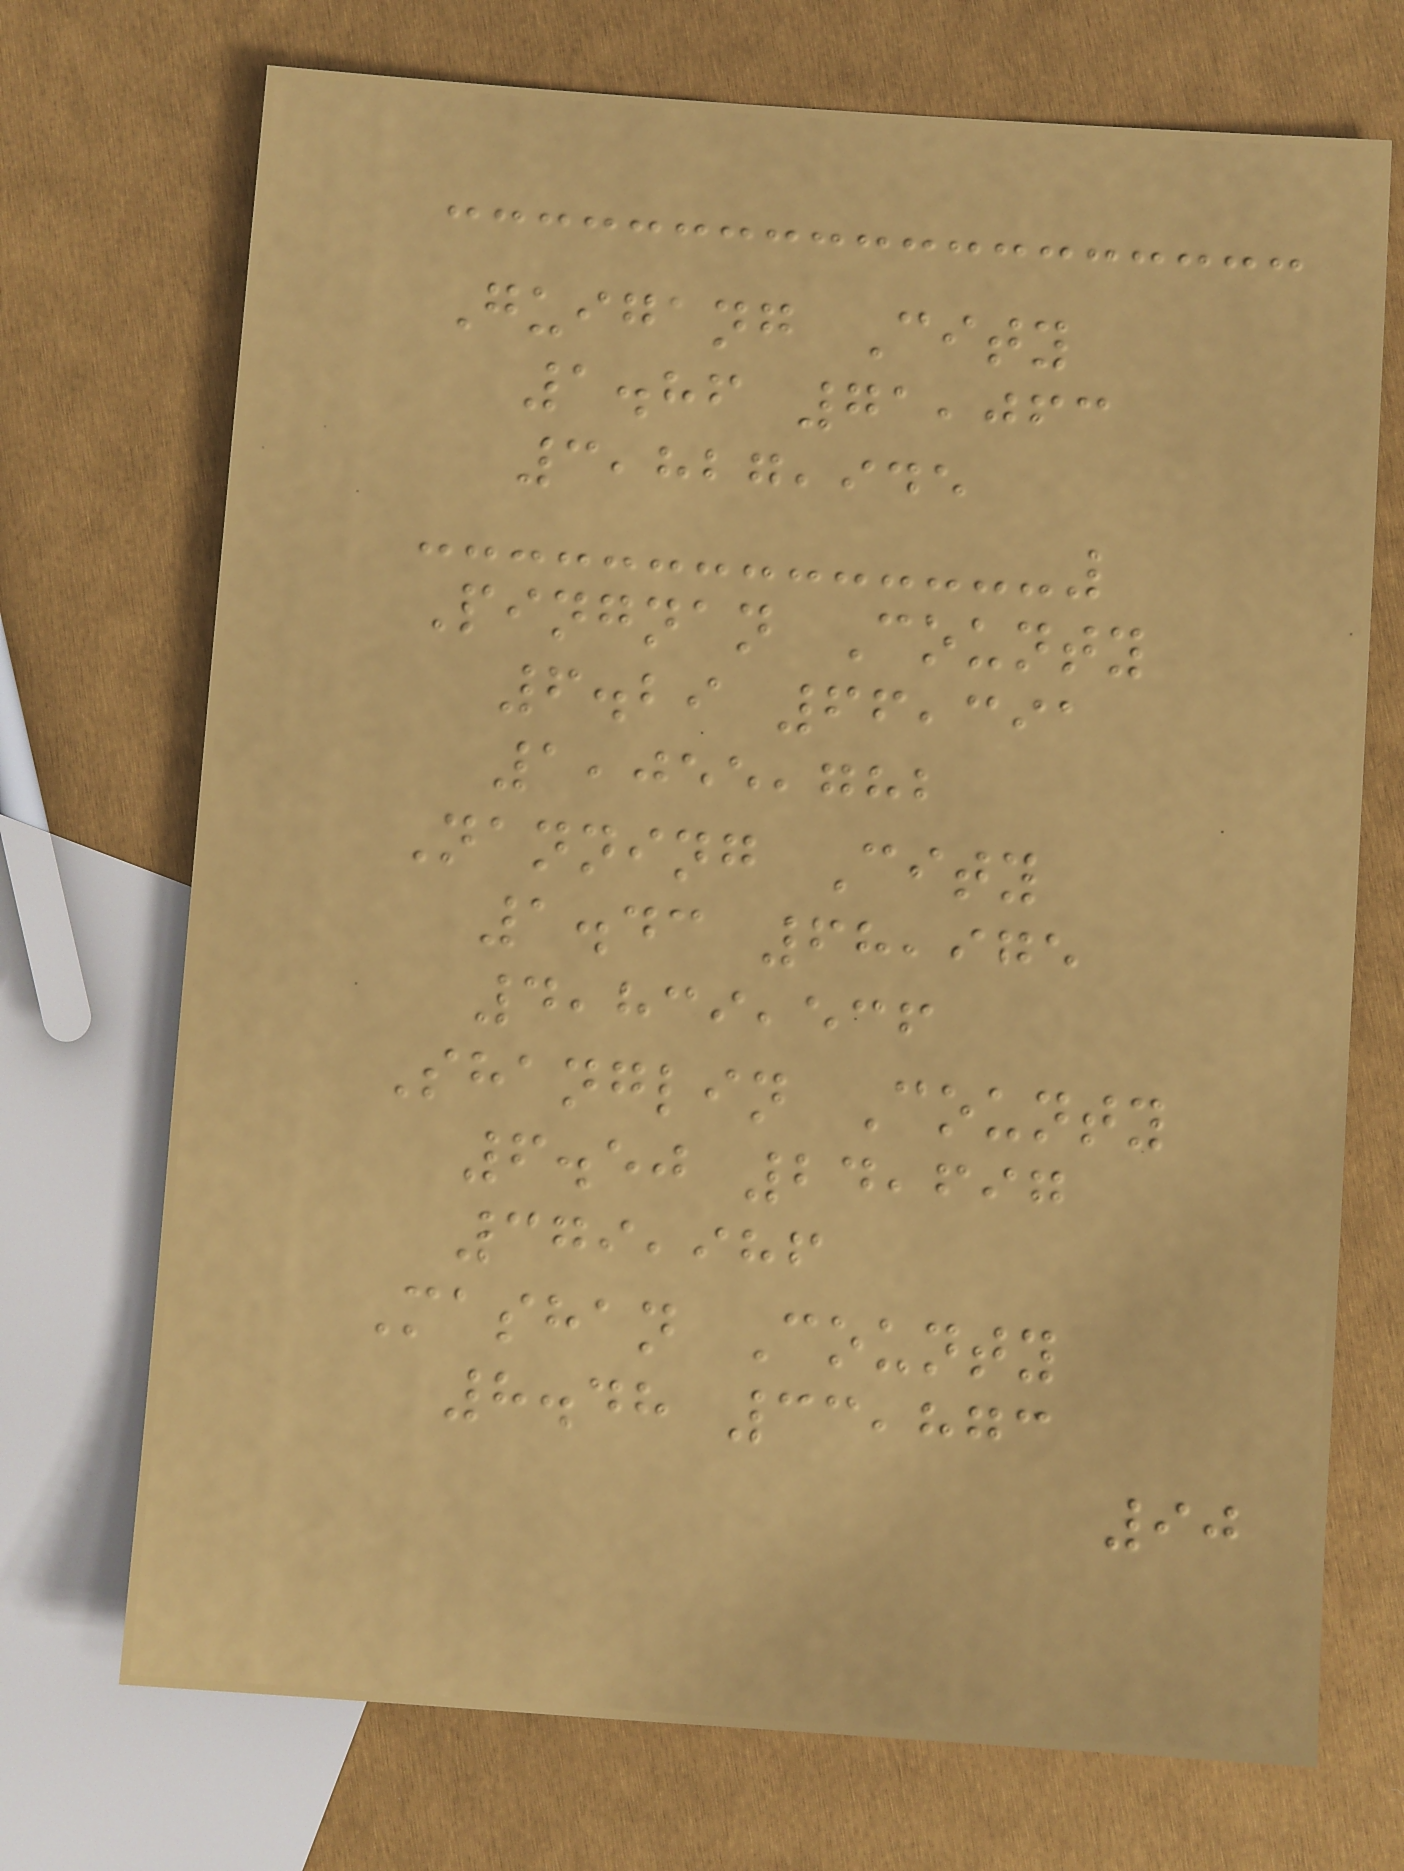Guigang City
1.86 71,063
3,827,945
Pingnan County
6.29 66,391
1,055,782
Nanning City
1.43 68,975
4,839,536
Shanglin County
6.50 24,697
379,986
Mashan County
8.48 33,873
90
